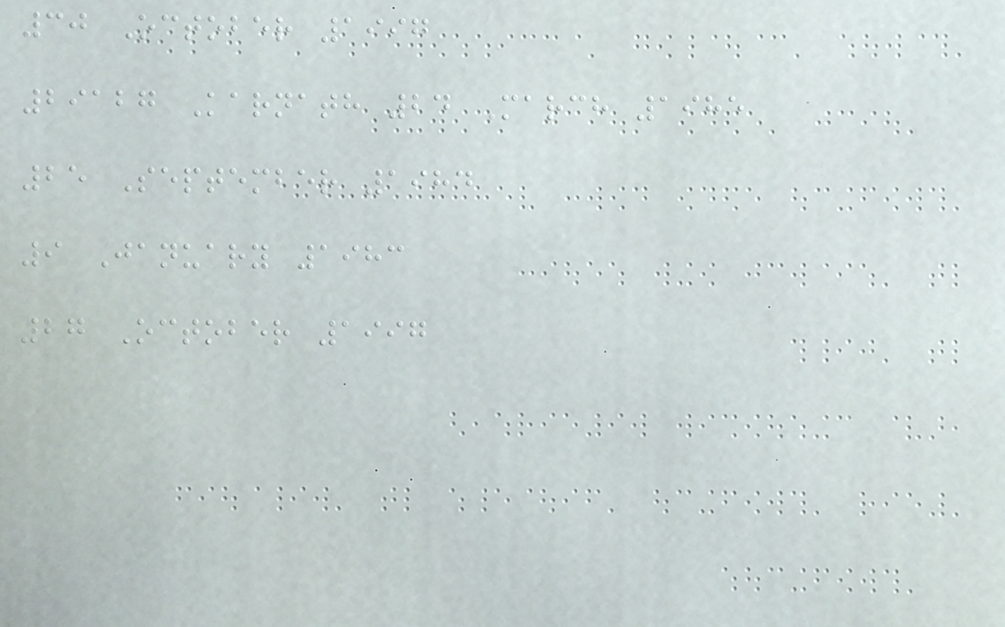30 October 1997
29127 Karnath 24 March 1985
25 September 1984
9 January 1983
27 October 1997
